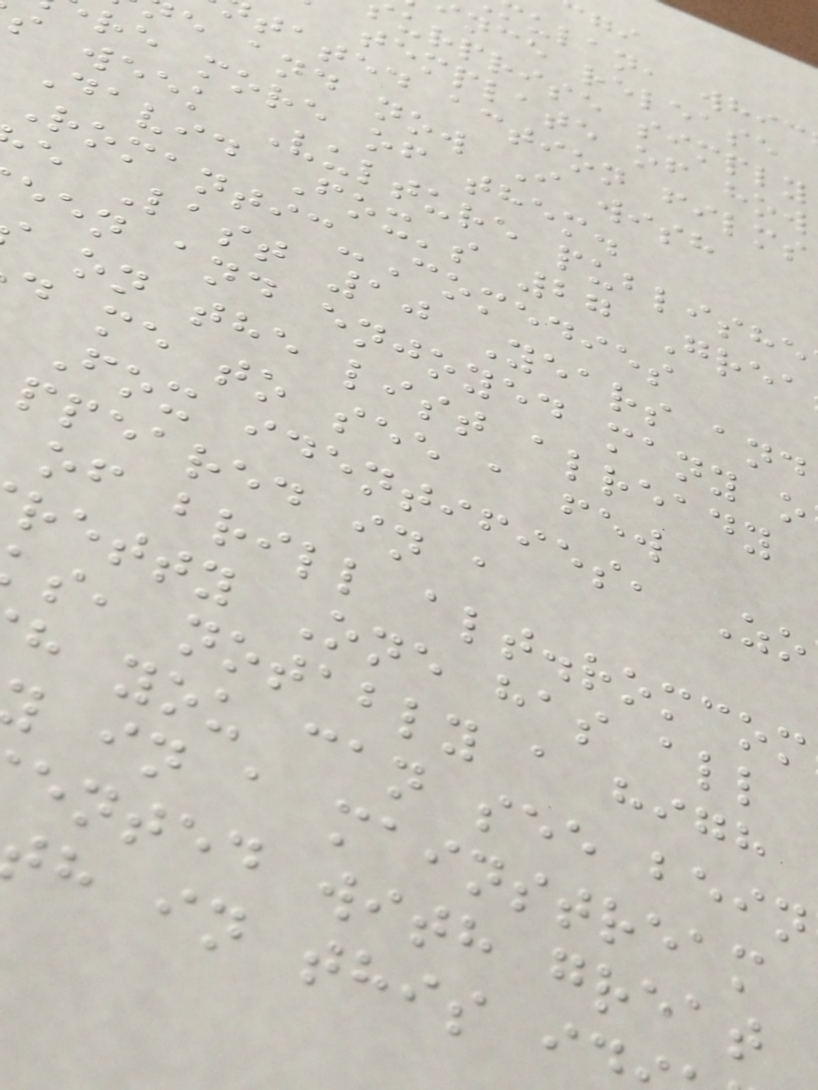ulan, whic
nce release
urprise simply
template of how
tated action films
e and now I wish
re more of them.
s week Vulture publishe
David Fox's 27 Grea
Romantic-Comedies
e Last 10 Years and
een and enjoyed many o
on the list already
d me to see a few
Fox identifies, Zo
ppeared in a
of brill alt.romcom
retty One has all
s, notably a high
h you can see bein
in a mainstream
ented with great
h in this i
